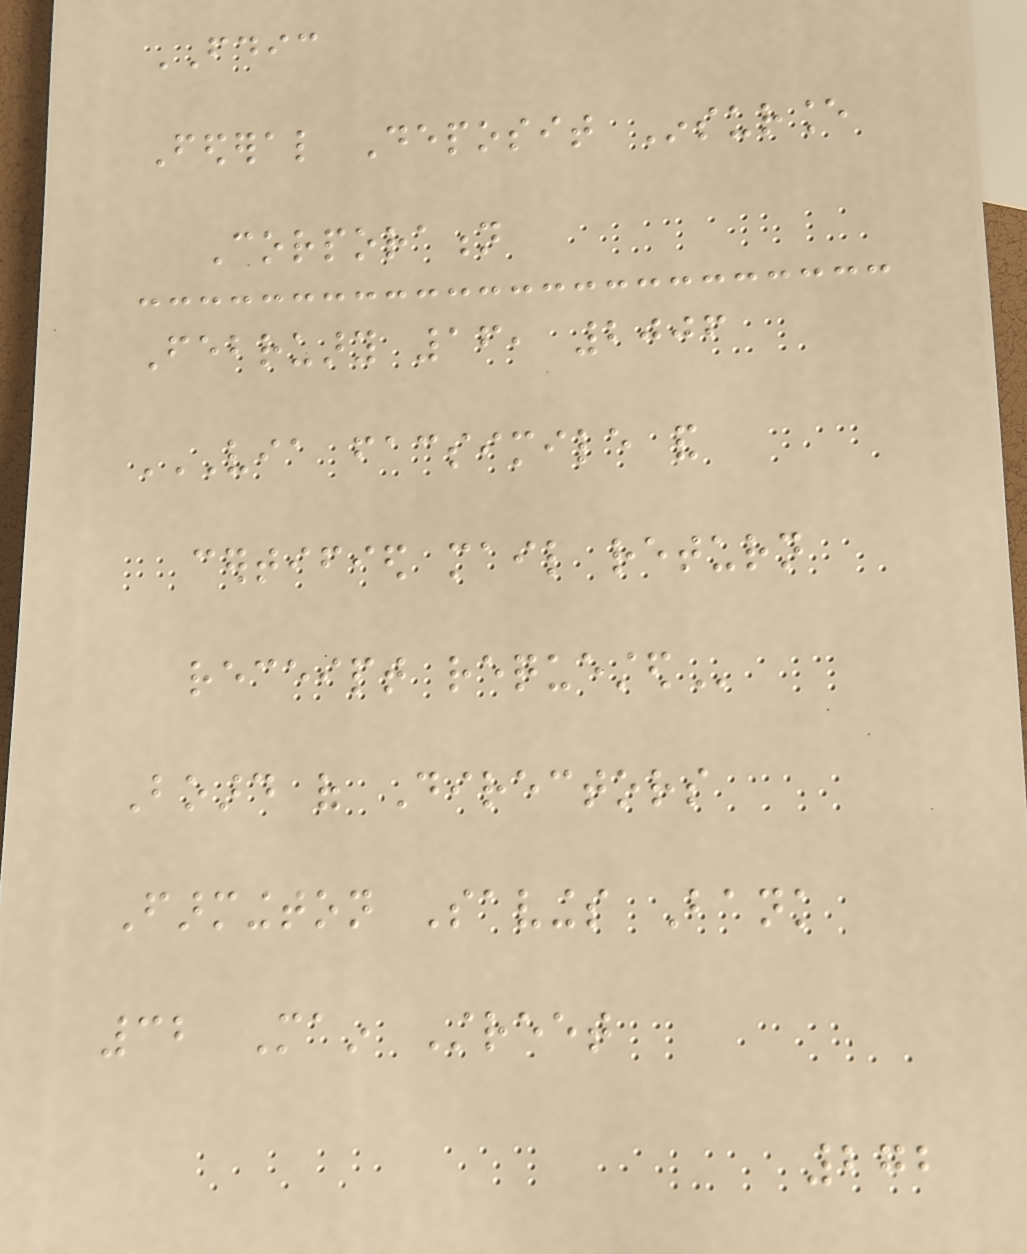FDIC
Federal Deposit Insurance
Corporation
February 16, 2006
VIA FACSIMILE AND
CERTIFIED MAIL RETURN
RECEIPT REQUESTED
Board of Directors
Farmington Savings Bank
32 Main Street
272
